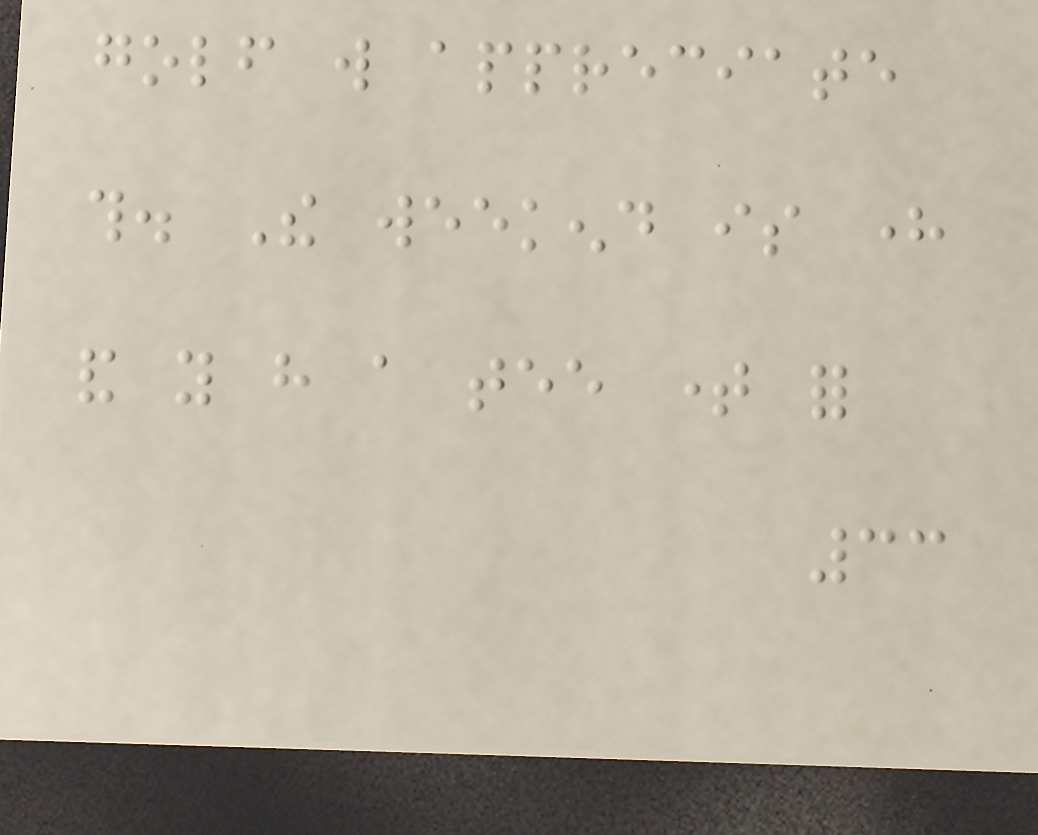golf will appreciate
this. The weekend is here
and you have a tee time for
33
